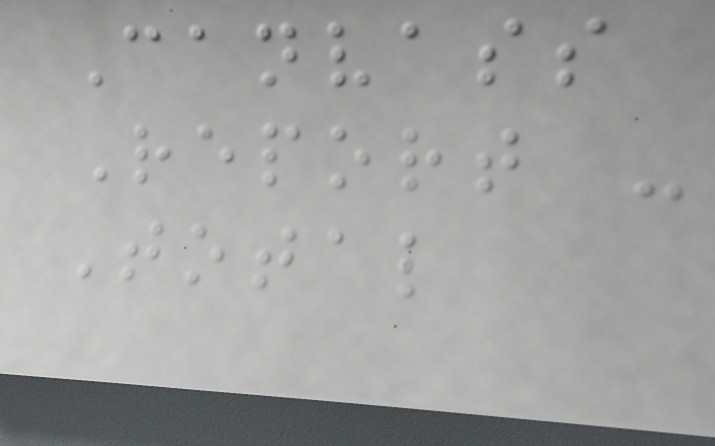Canvass
Report -
Total
